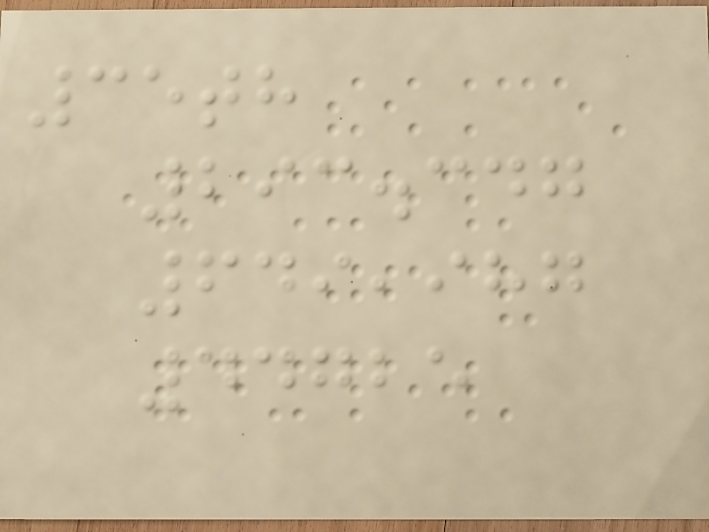35th
293.347
649,987
44725
